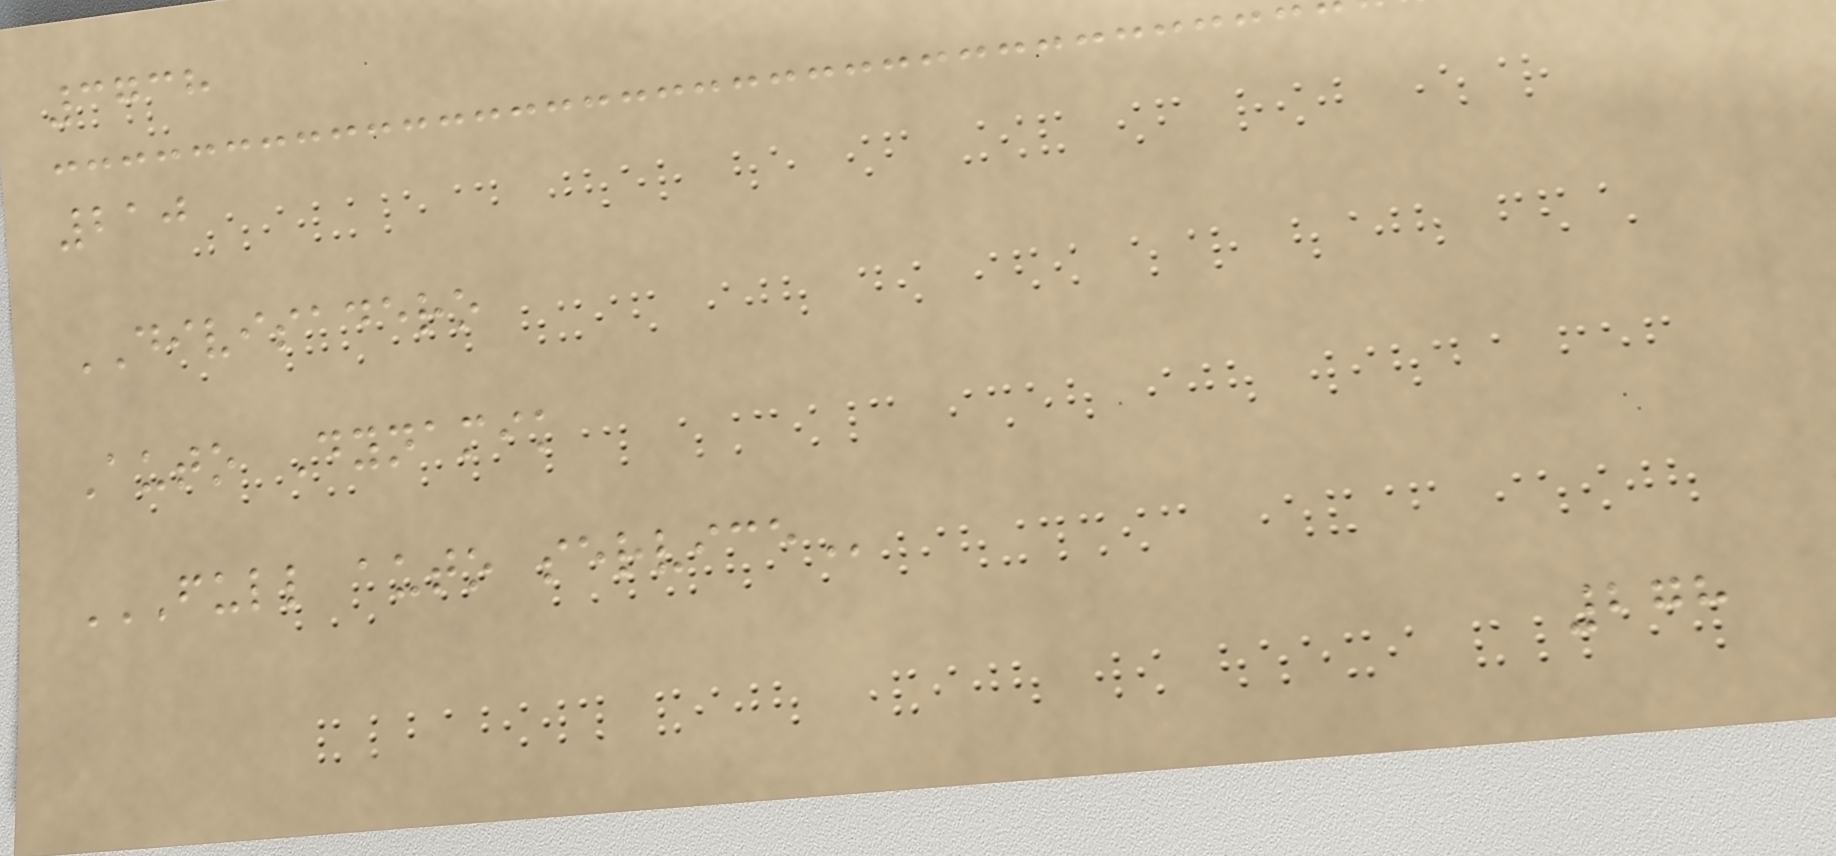3738
210
DIVISADERO
Auto Dynamik
FULL AUTO SERVICE
278
